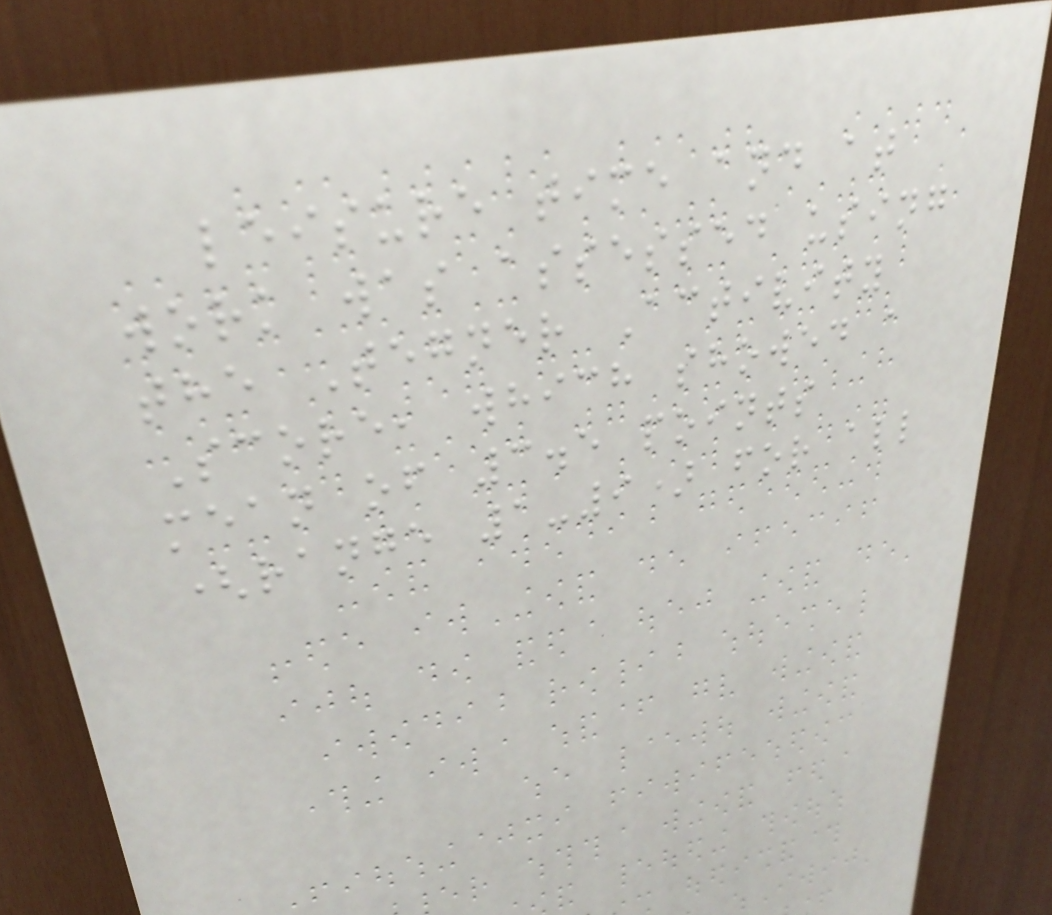leisure time and at
work was assessed using
the Tegner Activity
Score, which showed a
mean of 3.5 points
(range 1-9) for all
